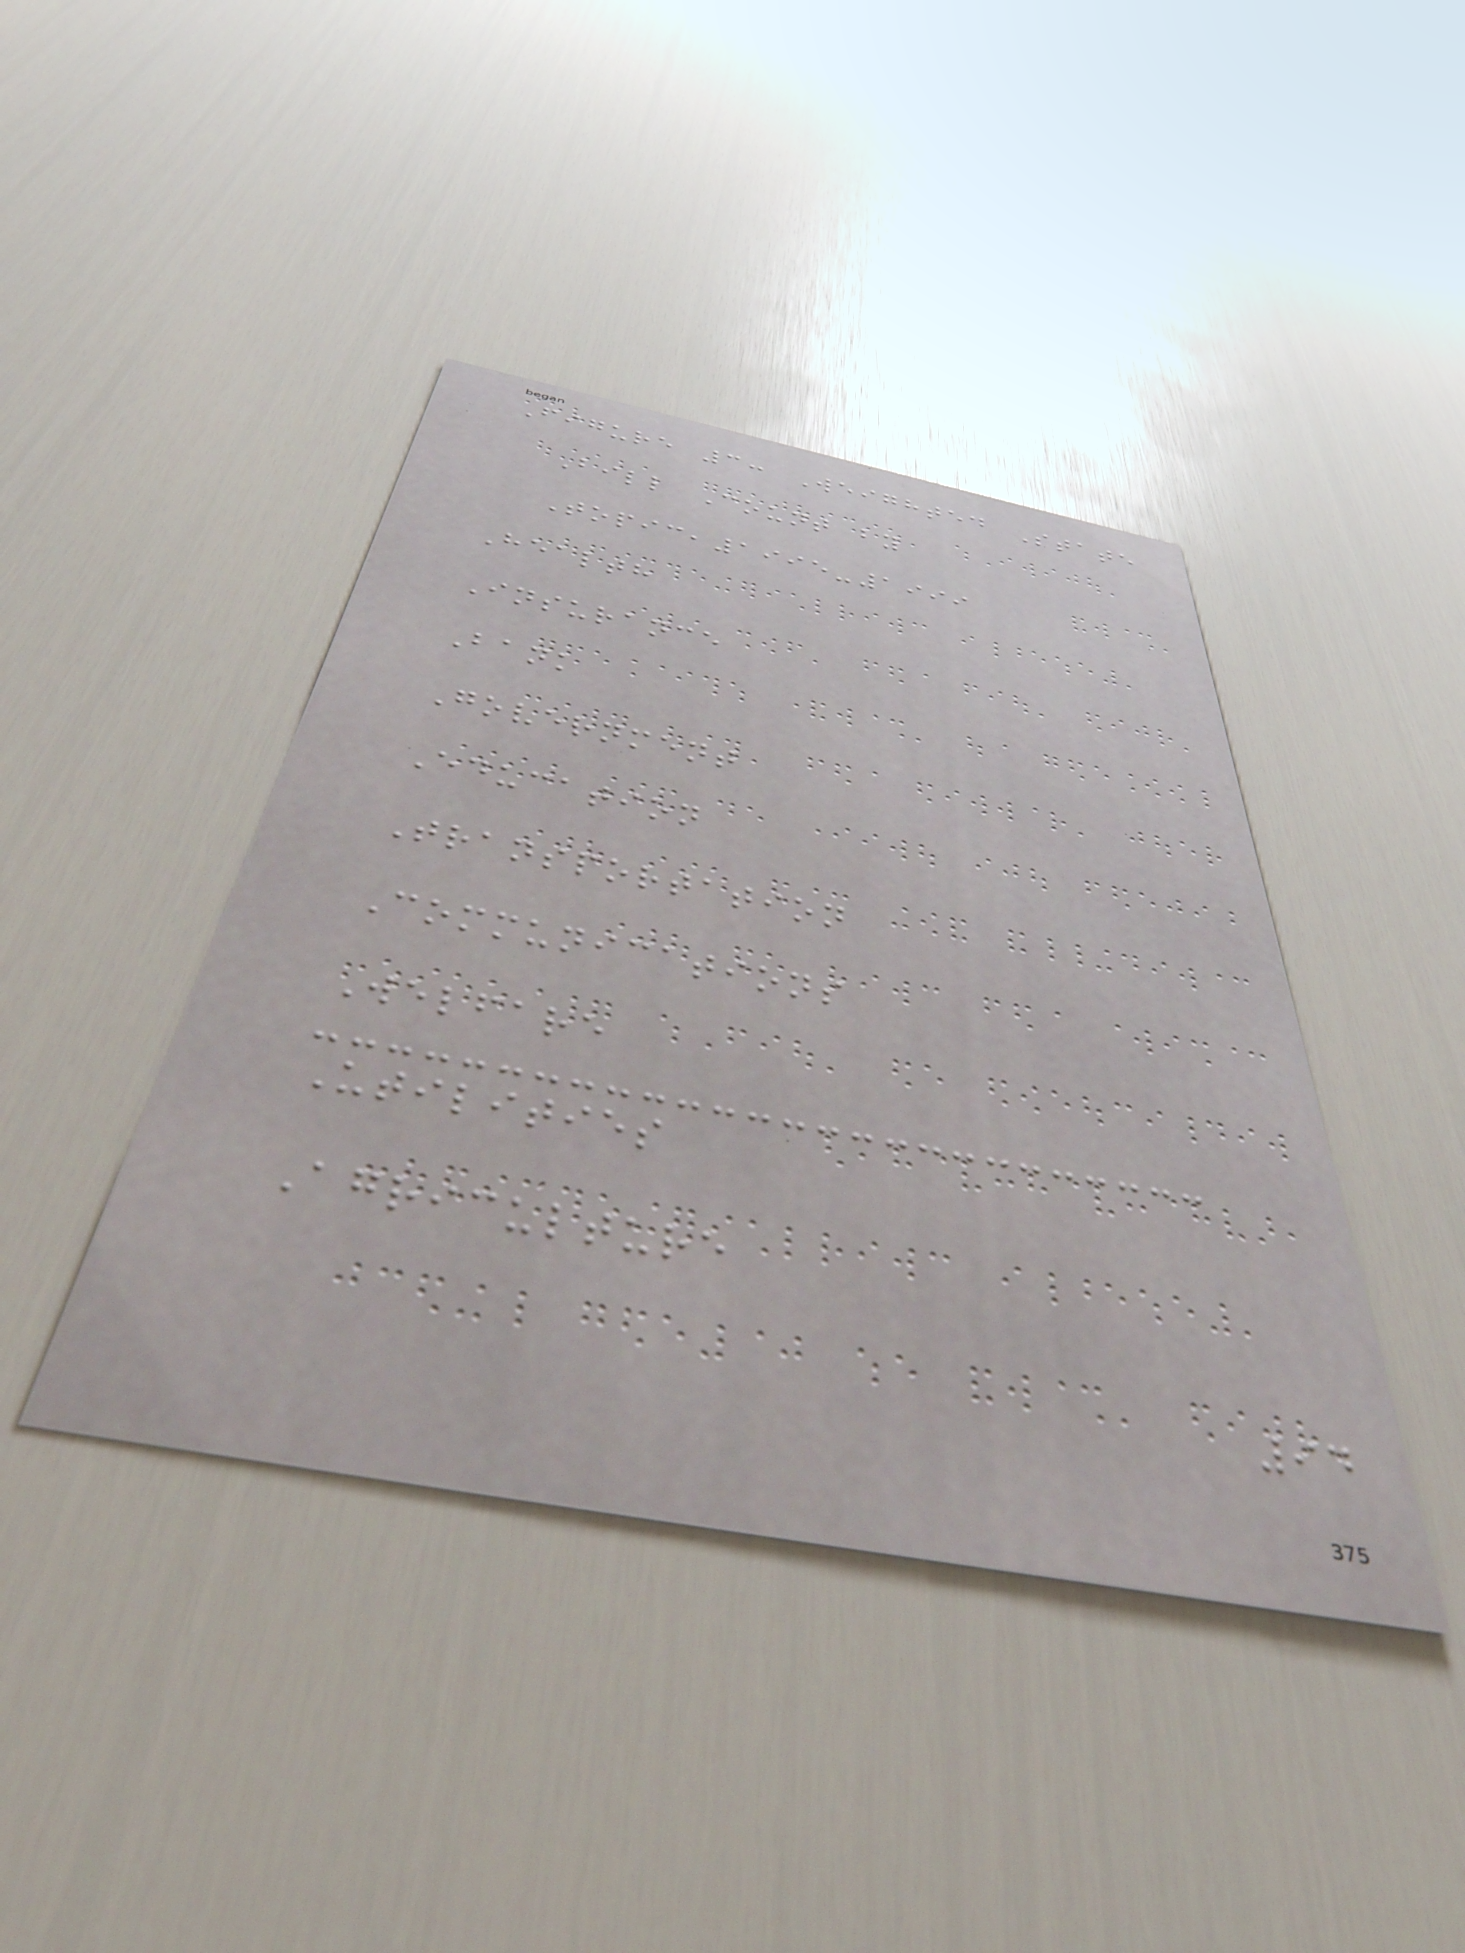Figure 3: Weighted State
Bill Count by
Topic,1995-1999
Health
Insurance
Bank
Government
Education
Transportation
Communications
Welfare
Utilities
Agriculture
94
